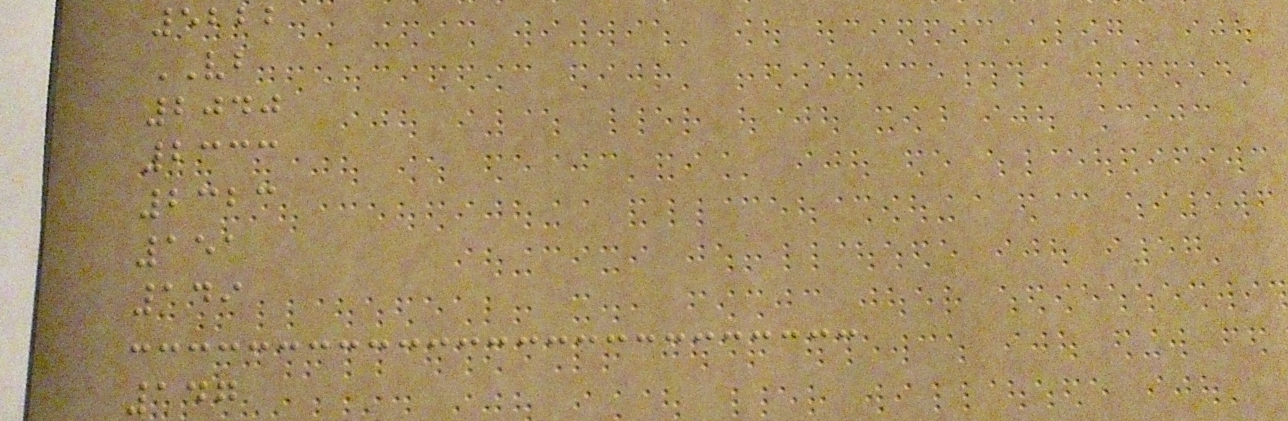5222
VB
2040
2333
2323
151
149
147
